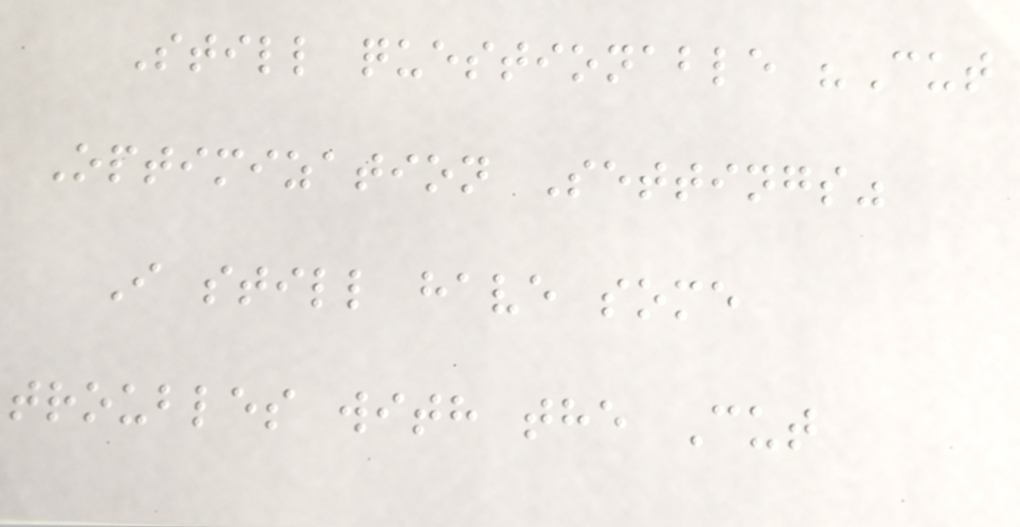Still questionable "Cut
Optimization Settings"
I still have some
troubles with the Cut
